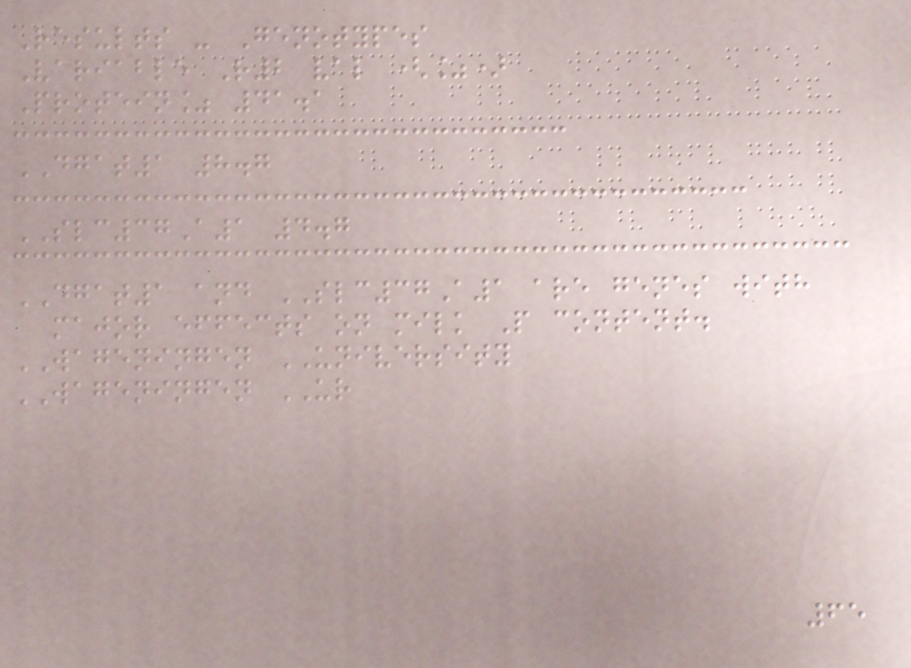Results - Genotypes
Variable R2 val (%)
Protein% 41.1
DGAT1 8.7
SLC37A1 4.7
DGAT1 and SLC37A1 are genes with
major effects on milk P content.
WAGENINGEN UNIVERSITY
WAGENINGEN UR
65
